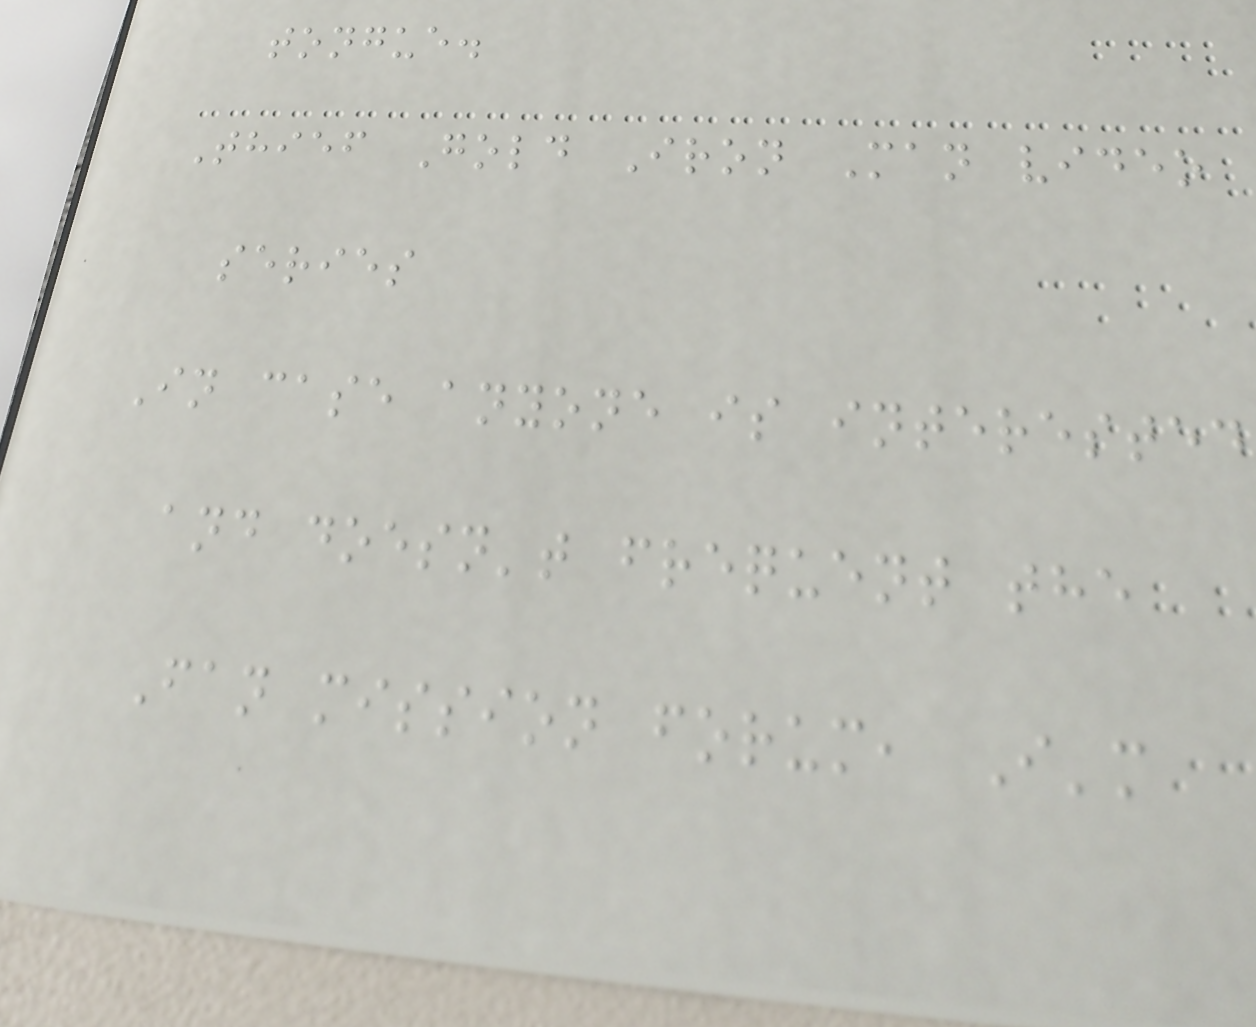tongue.
Thief Gold Iron Man video
series
In case anyone is interested
and doesn't frequent the
Fan mission forum, I'm
